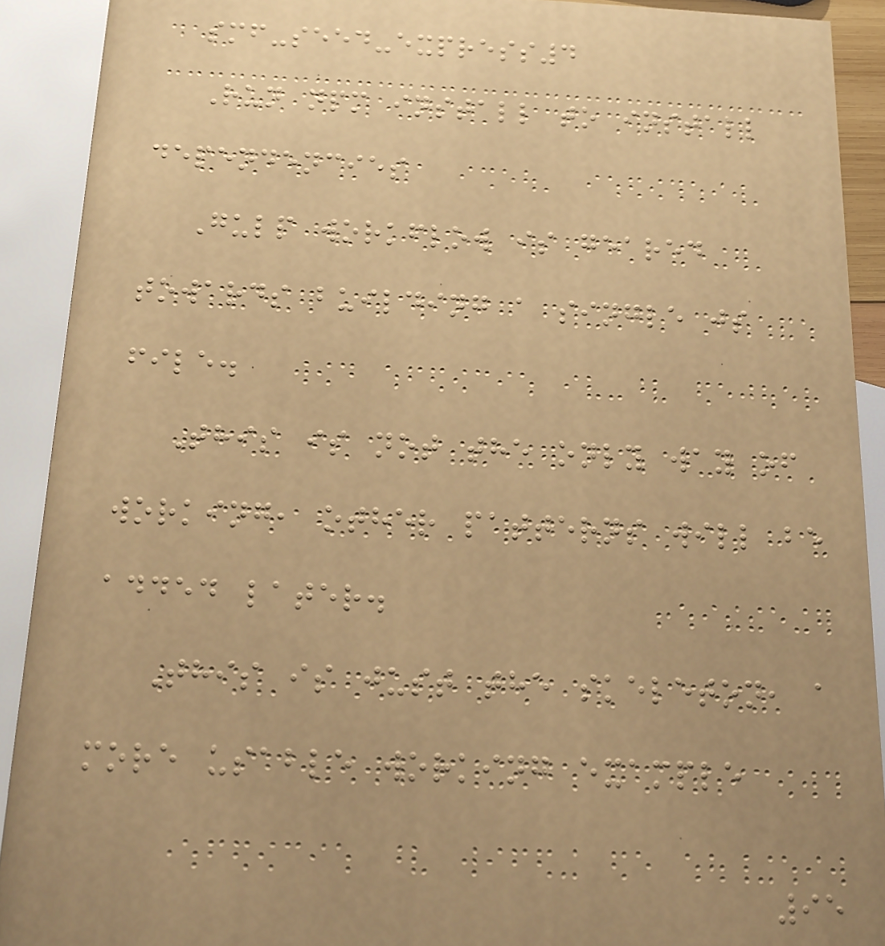smf-seed-express4
Run npm install to install
dependencies
Gulp workflow is geared
towards building a single js
file.
This is not the only way of
working, other patterns will be
added later.
This is just the skeleton, a
more usable working example
95
